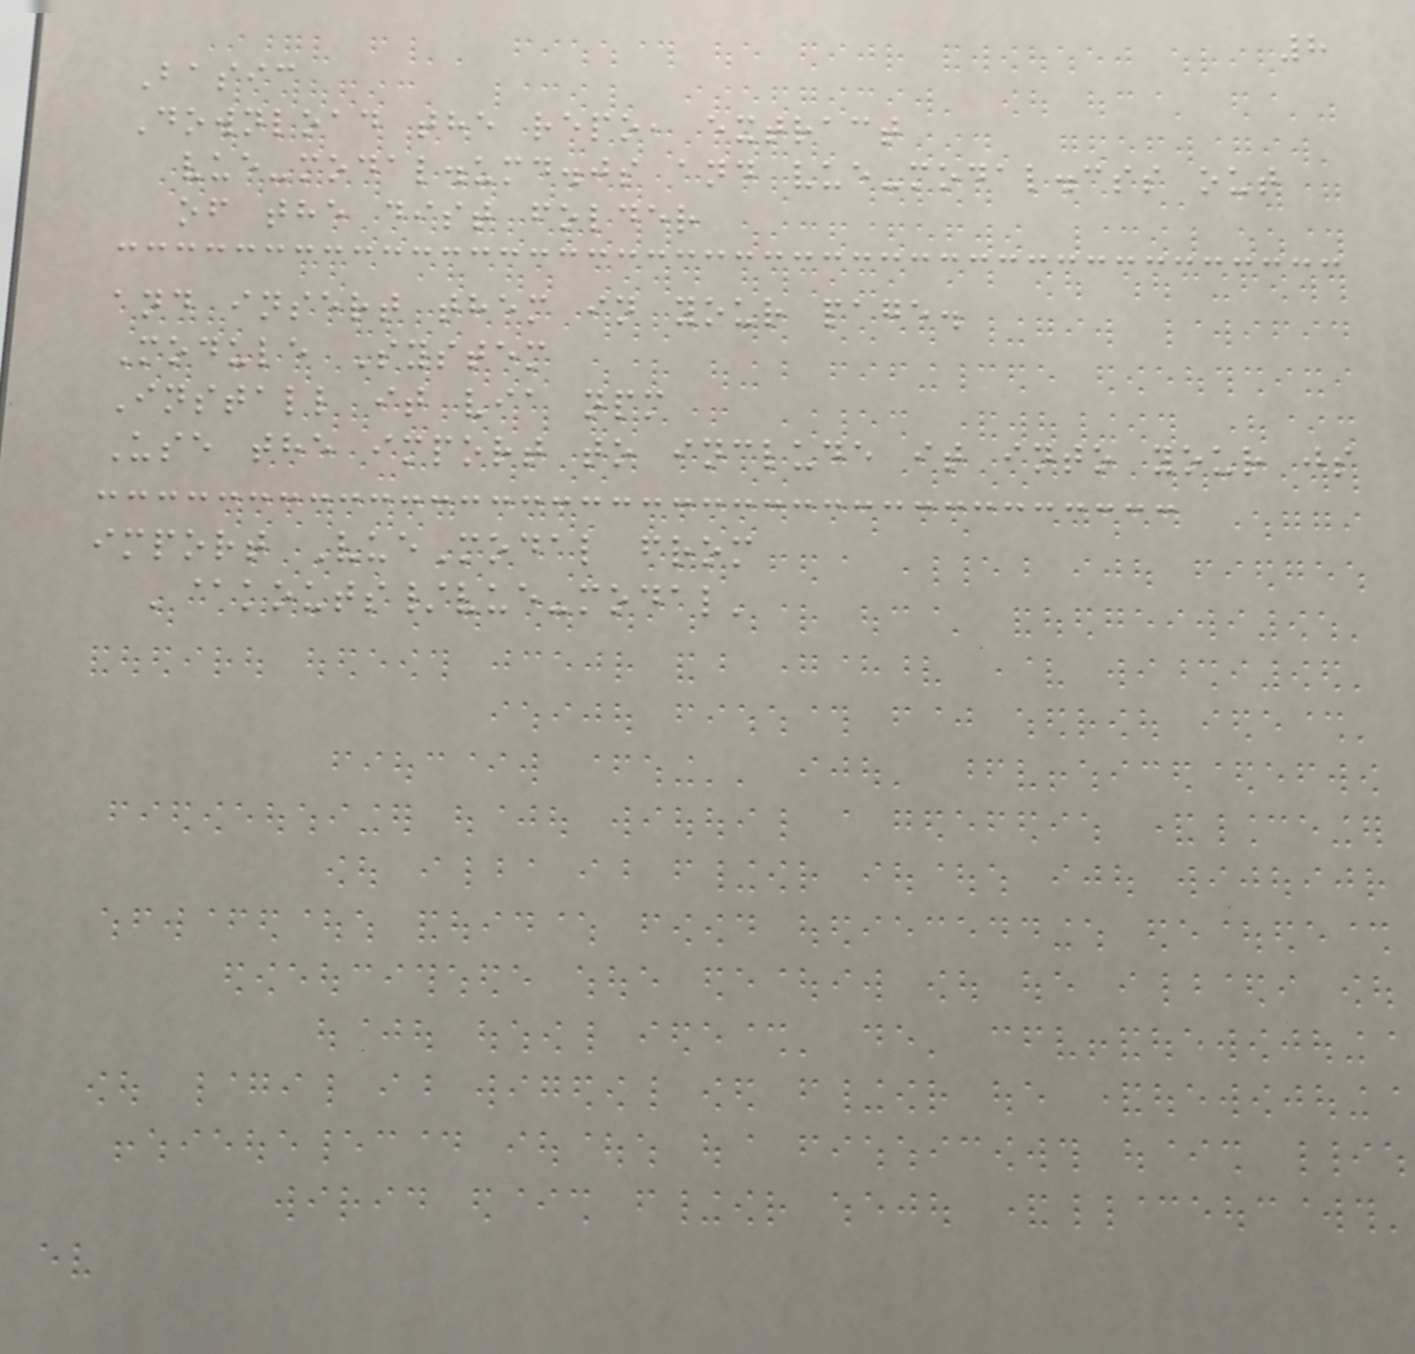8
Basic
Download the repo, extract
vue-modal.umd.js and vue-modal.css out
of the dist folder
and insert them in your page.
Module System
Install it via npm
Use the import to include it into your js
import VueModal from
'@kouts/vue-modal'
